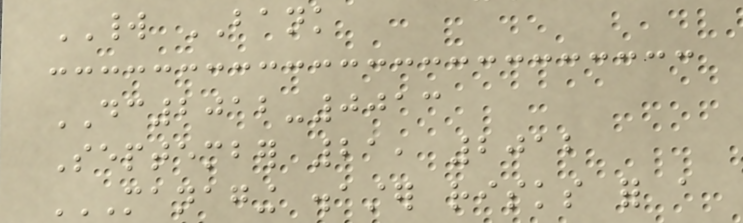WORLD BANK
DC2012-0013
September 21, 2012
MANAGING DISASTER RISKS FOR A
